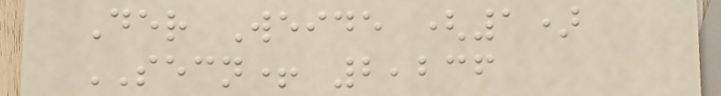Der Weide (1)
SECN+ 2,236
